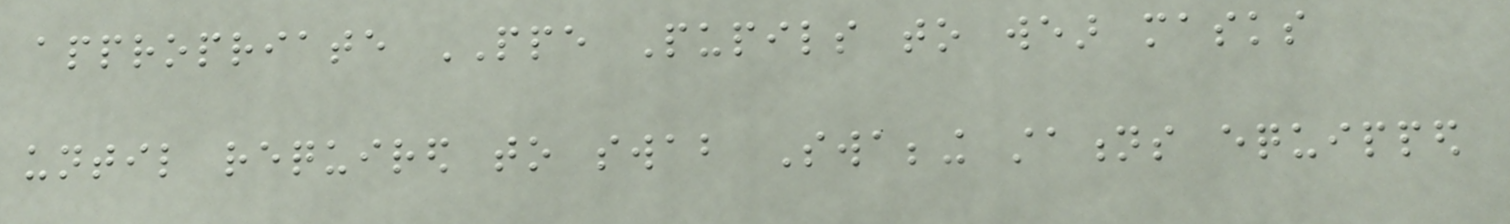appropriate PPE Pupils to wear masks
until required to swab Swabbing stations equipped
